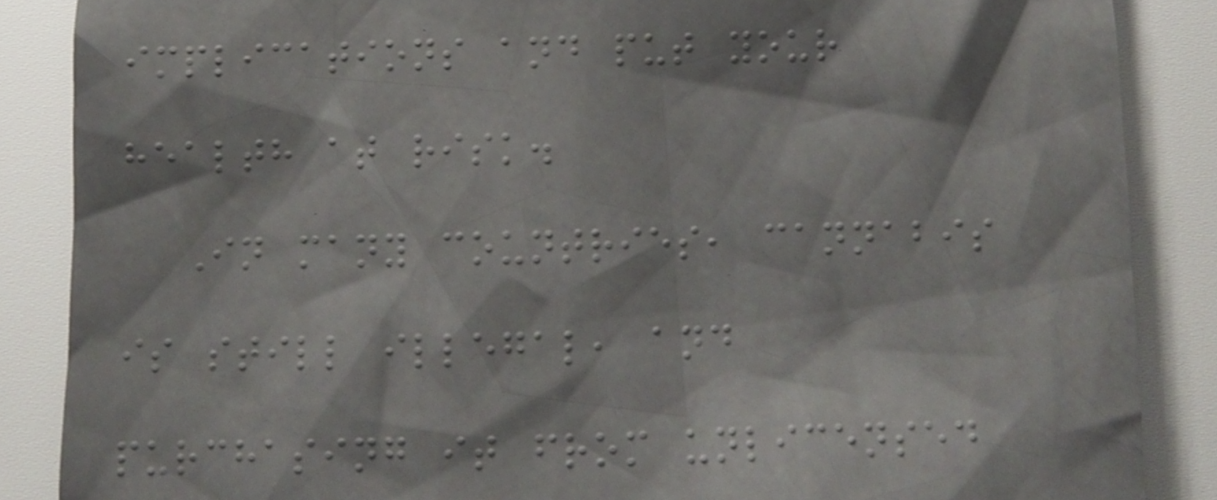implications and put your
health at risk.
In many countries, cannabis
is still illegal, and
purchasing it from unlicensed
